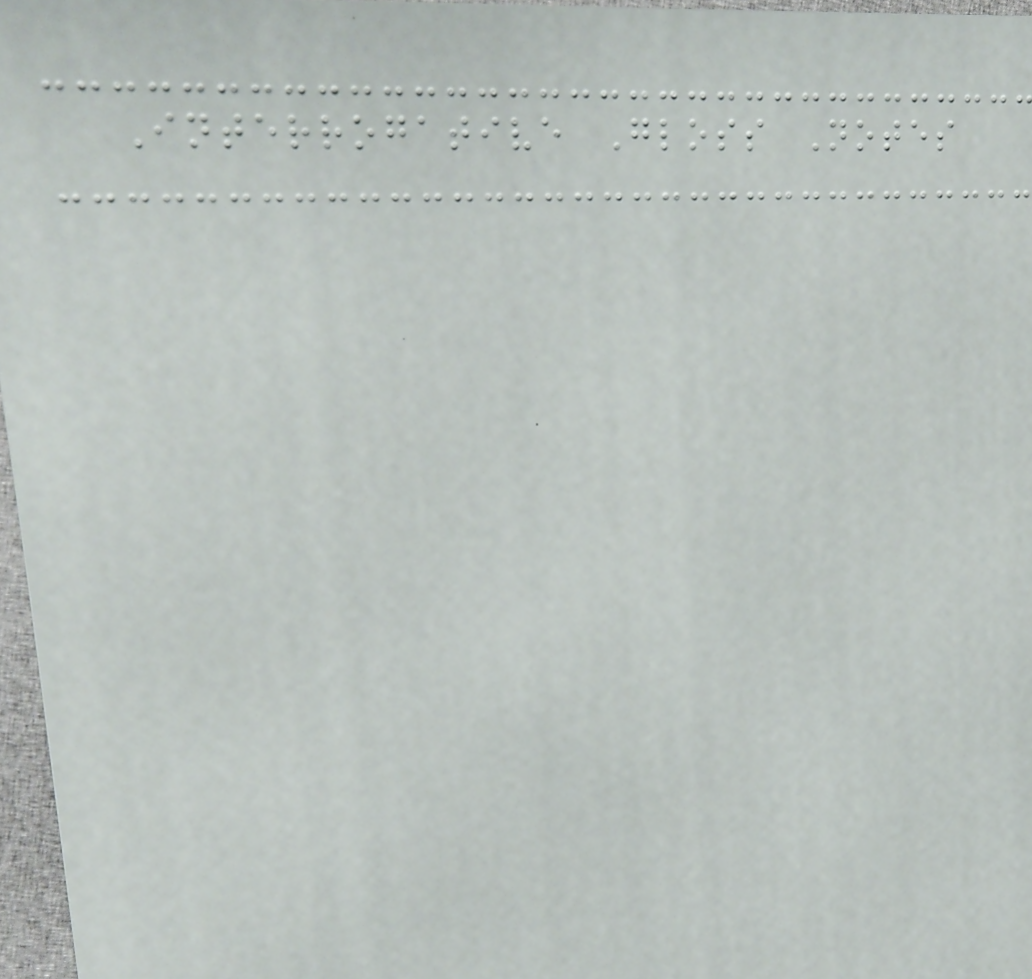Interrogative Gloss Notes
